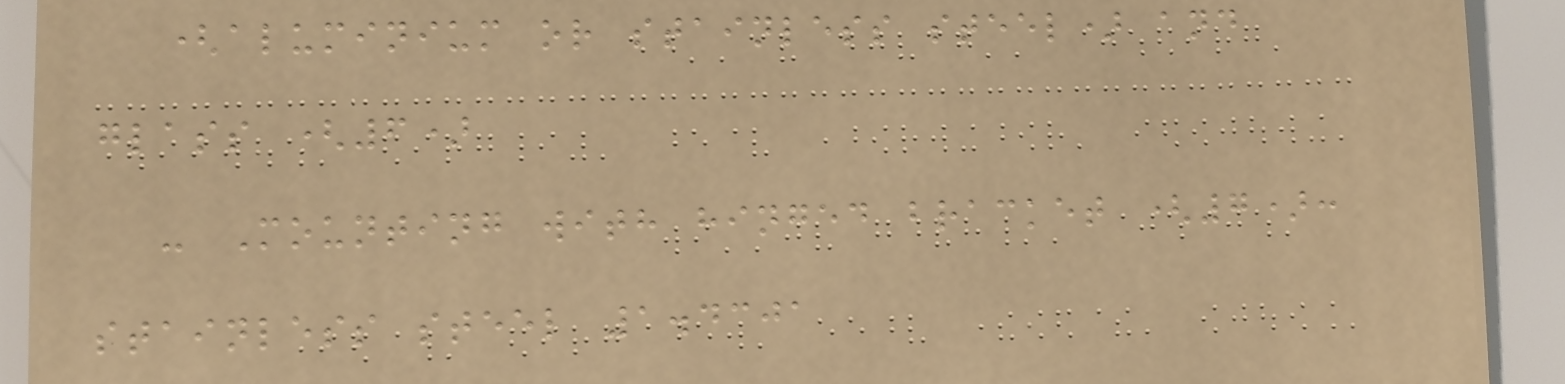(aluminium or stainless steel) and
glass (6)
- Mounting with hinged bracket (7):
stainless steel 1.4301
